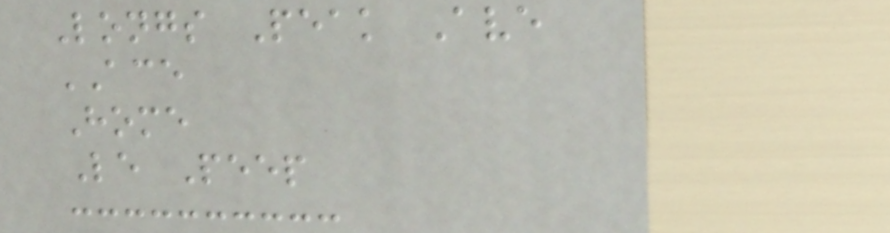Longs Peak Ave
ACE
Home
Le Peep
